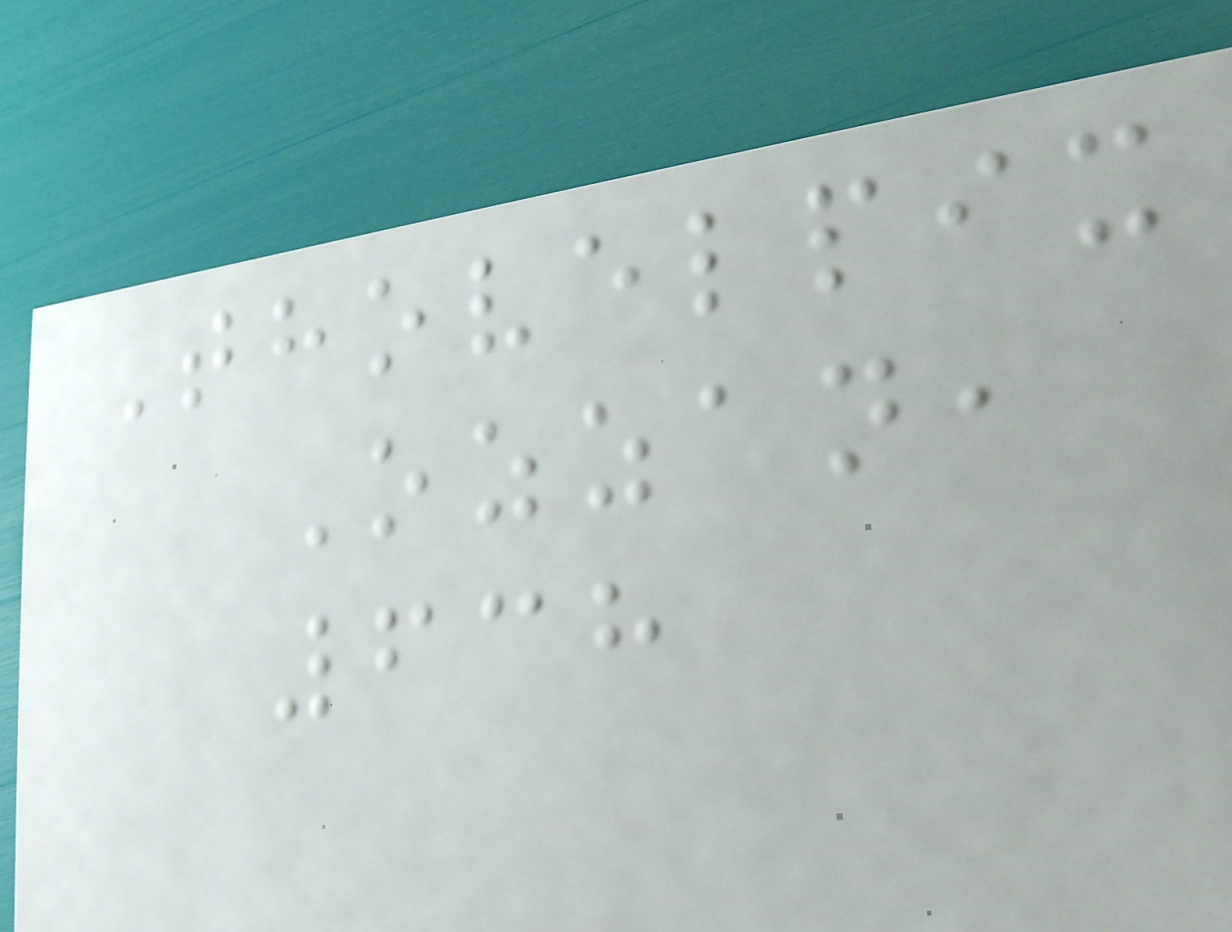Thovelpix
Ozzan,
638
